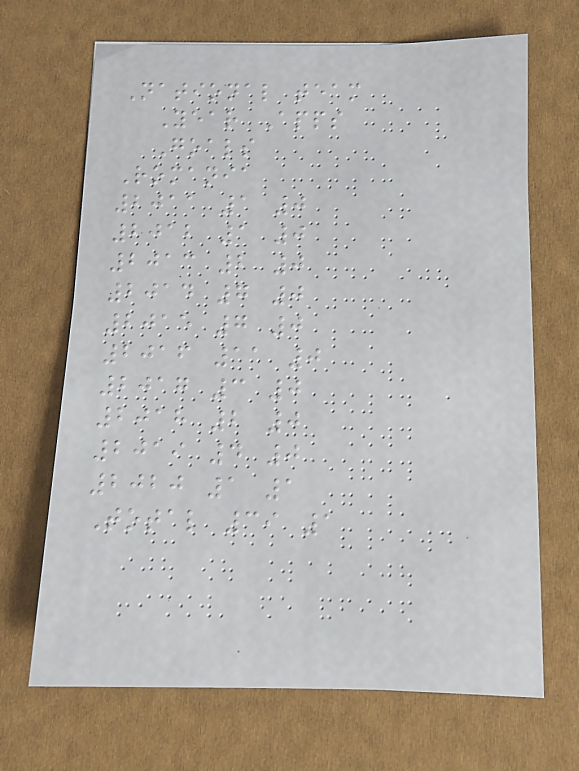National team
Year Apps
Goals
Romania
2011 1 0
2012 1 0
2013 2 0
2014 7 0
2015 7 0
2016 11 0
2017 3 0
2018 2 0
2019 4 0
2020 1 1
Total 39 1
